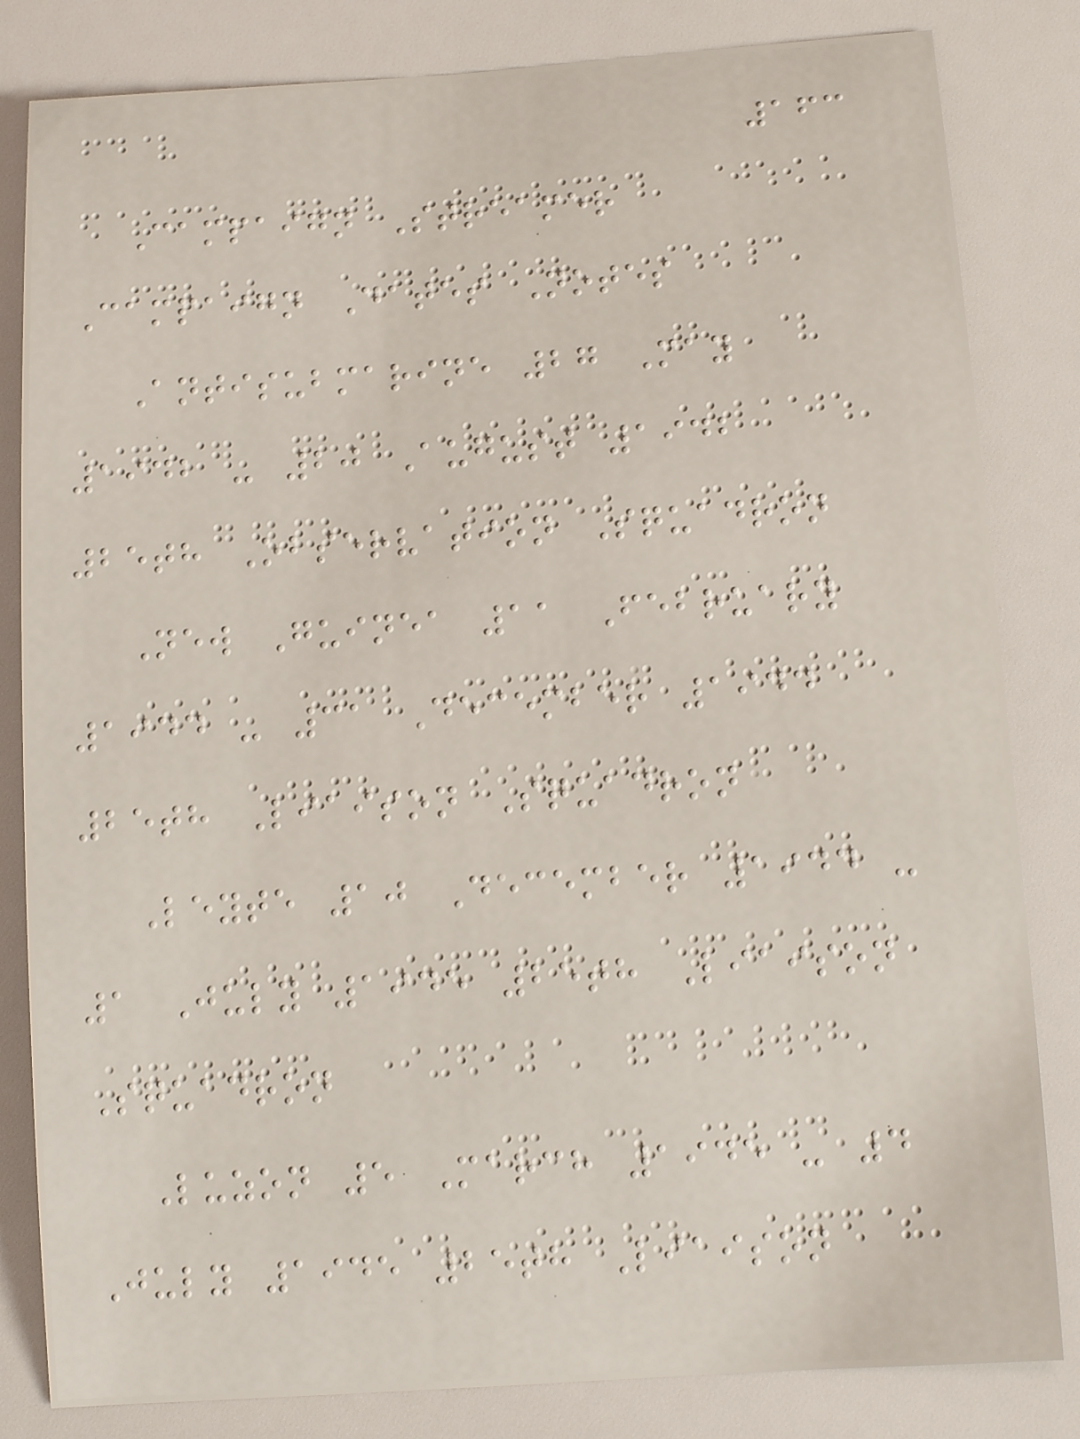163
Campaign Streamer
Campaign Dates Notes
Antisubmarine 27 May
1942 - 20 August 1942
25th Observation Squadron
New Guinea 11 February
1944 - 31 December 1944
25th Liaison Squadron
Leyte 10 December 1944 -
1 July 1945 25th Liaison
Squadron
Luzon 5 March 1945 - 4
July 1945 25th Liaison
